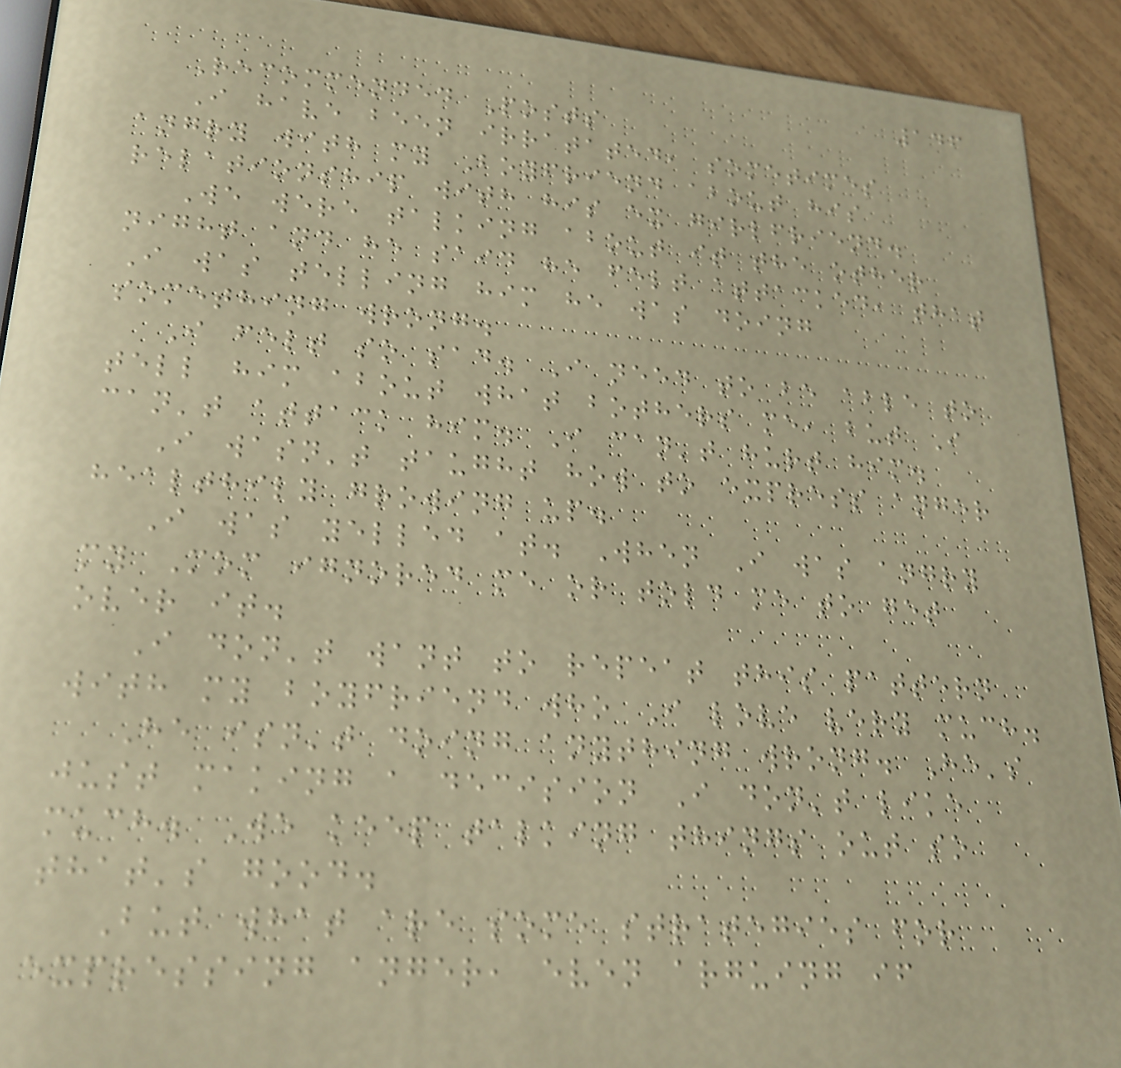146
Recommended Posts
I have been irratated, sometimes
angry with my Boyfriend about his
relationship with his ex girlfriend.
We were talking about it the other
night and he said he felt attacked, that
I was telling him he was doing
something wrong.
I felt so sad. I need to be able to
tell him about what bothers me, but I
can't attack him. I can't hurt him.
I wasn't taught how to express anger
healthily growing up.
I was yelled at. When I was angry
my Mom ignored me or told me to get
over it.
I don't want to repeat this pattern
with my boyfriend who I love very much.
He isn't doing anything wrong. He's
just making a decision I don't like
much. We keep talking things out so
that's good.
But what are some strategies for
expressing anger, even arguing if
